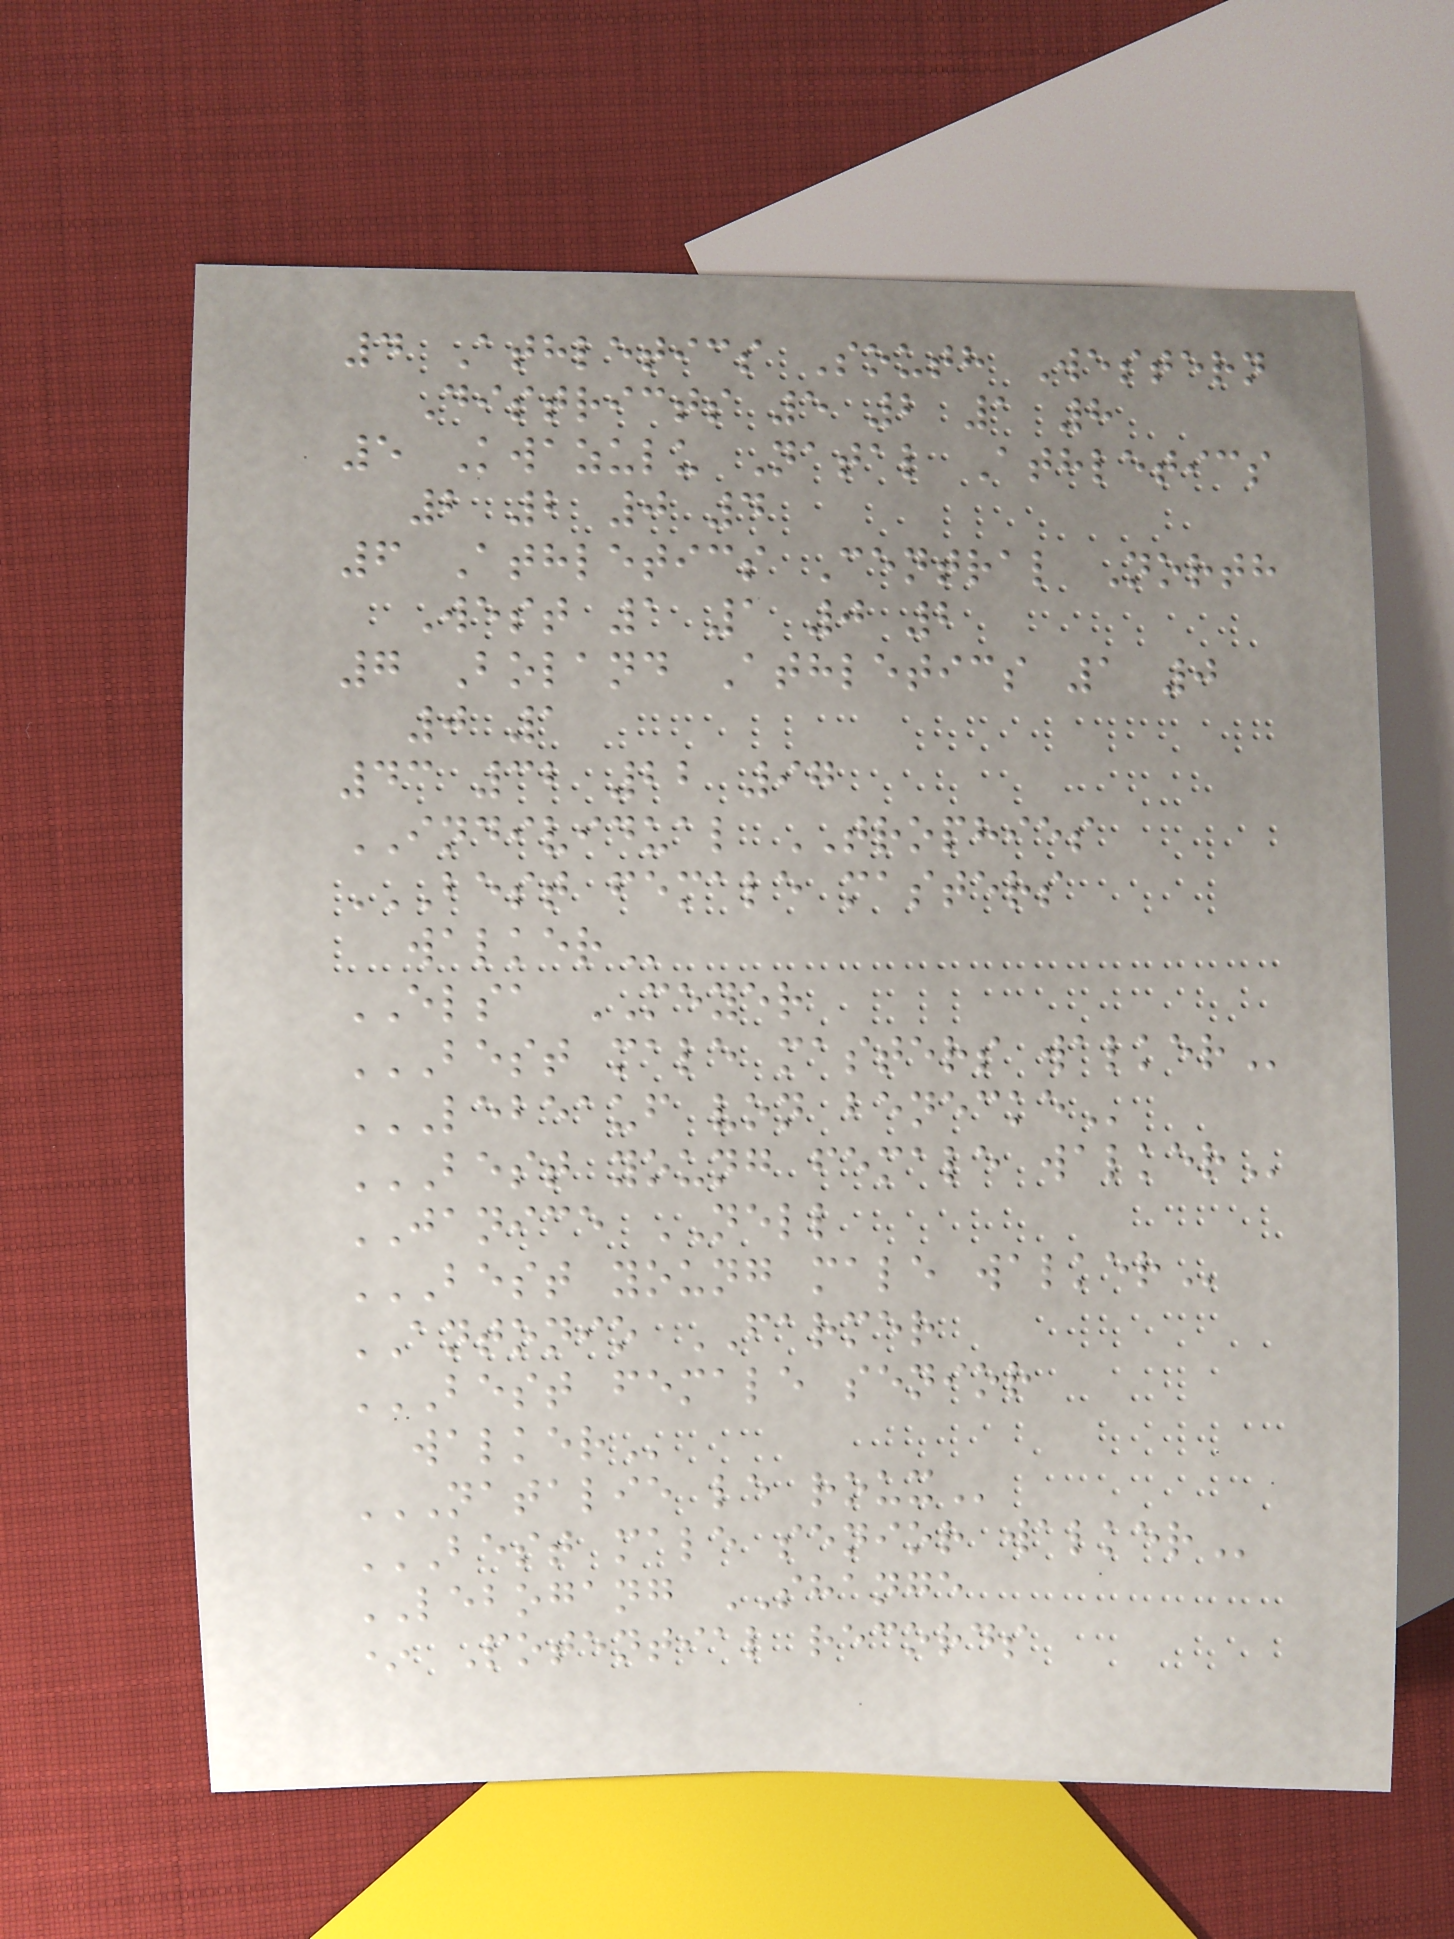4 Athletics South Western
Districts 5 2 1 8
5 Kwazulu Natal Athletics
2 2 0 4
6 Athletics Central North
West 1 1 0 2
7 Boland Athletics 1 0
0 1
43 32 22 97
INDIVIDUAL TROPHIES
BEST FEMALE MASTERS
WALKER
ELSA MEYER
BEST MALE MASTERS WALKER
LEBEAUF VON BENECKE
BEST YOUNG FEMALE WALKER
JANICE NELL
BEST YOUNG MALE WALKER
ANTONIO FARMER
BEST FEMALE SENIOR
WALKER
NATALIE LE ROUX
BEST MALE SENIOR WALKER
LEBOGANG SHANGE
* Potential records
